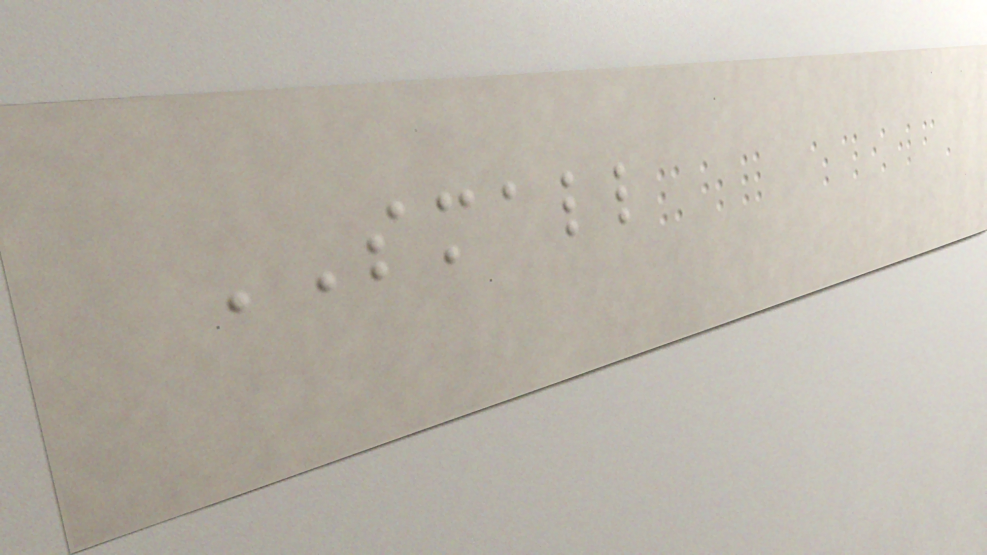SMALL
